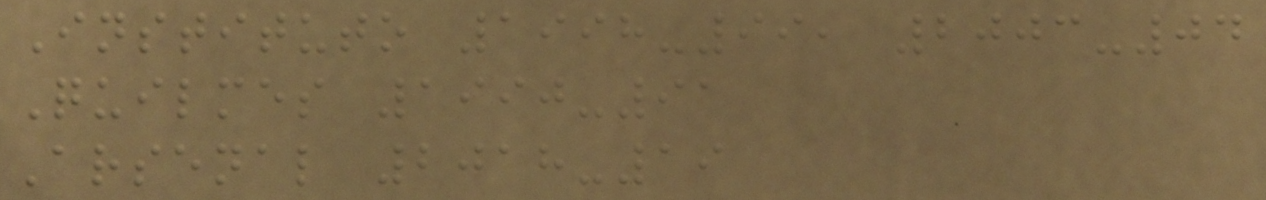Instituto 1998-99, 2003-04
Quilmes 1990-91
Arsenal 2018-19
